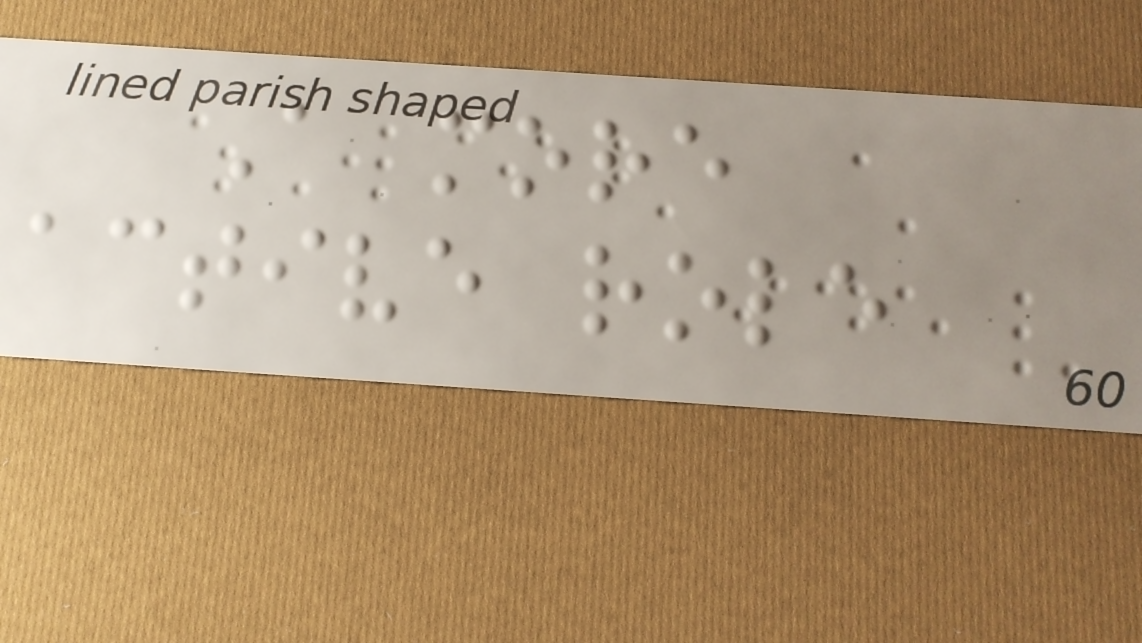A more
active role
